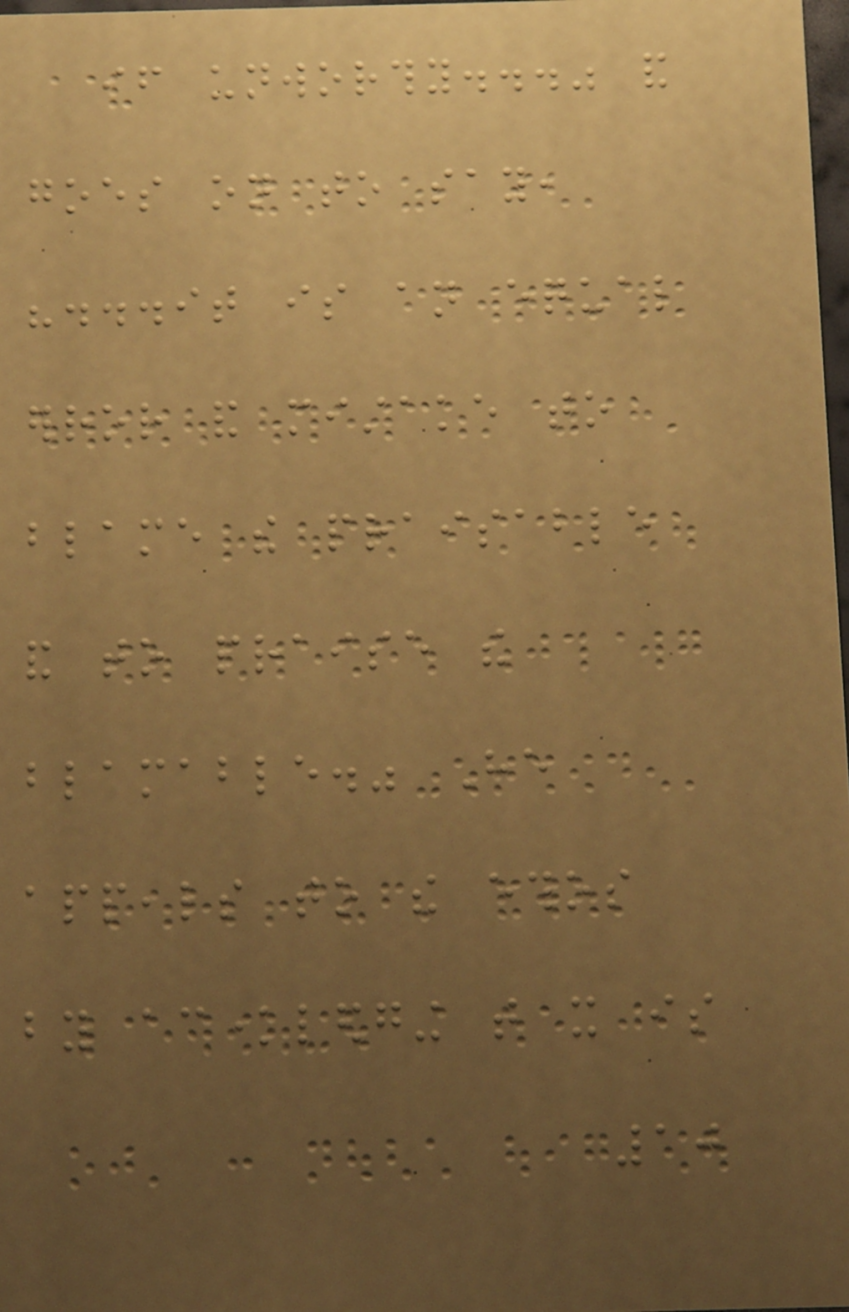if unworthy..." and
goes on to say,
"...it is an equal
error and mistake to
blame the praisable
and to praise the
blamable." He
appeals to the ethos
by acknowledging that it is
10
